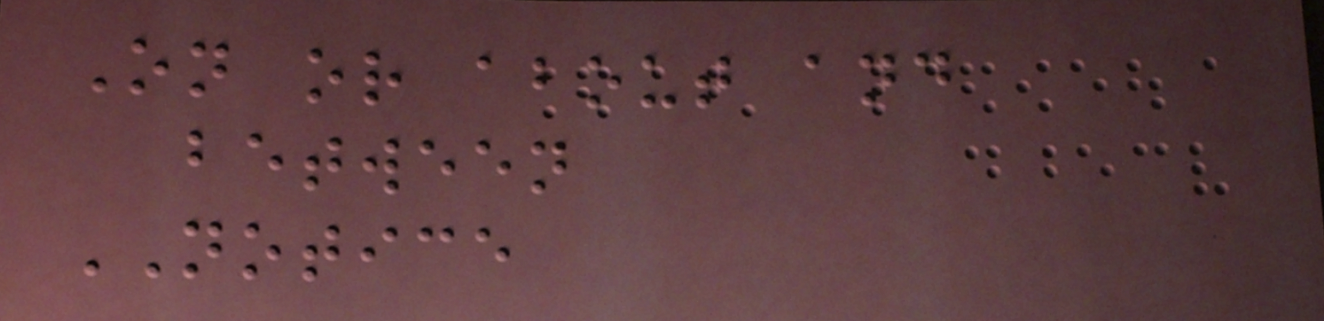On or about and
between
NOTICE
